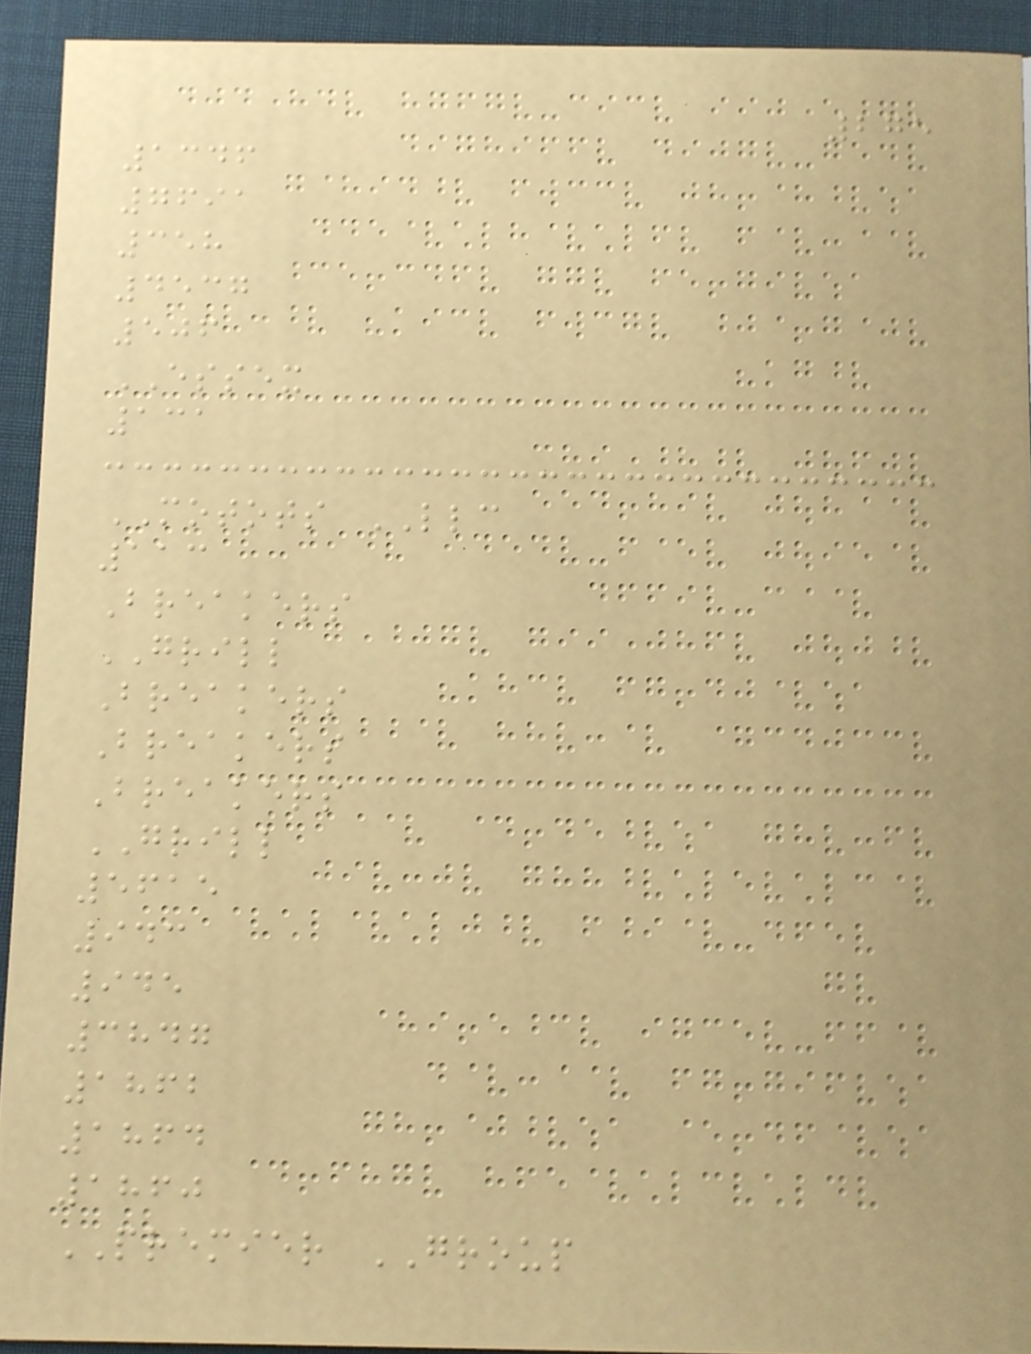275
1346
7691
358
4537
506
ESSEX
131
MOTOTS LLC
113
Breakers
GRILL
Breakers
Breakers
Breakers
GRILL
5615
943
945
3847
1862
1864
1860
PREMIER GROUP
